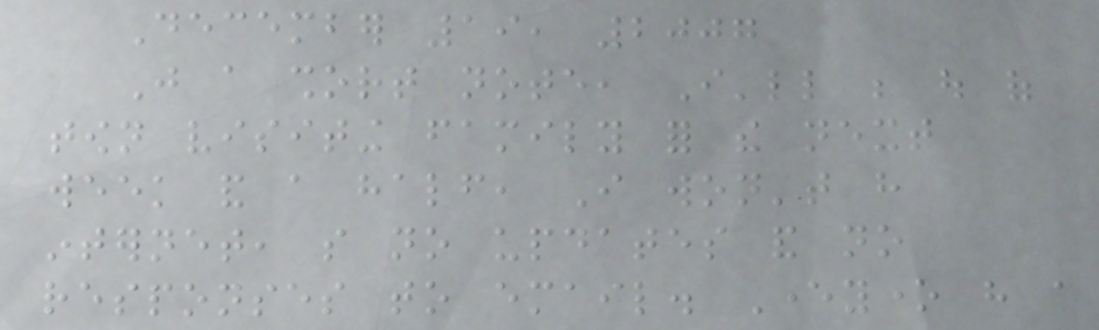December 19, 2007
Just a short note, I'll be out of
town visiting family for the next
week and a half, I won't have
internet, so no updates and no
responses to email. Everyone have a
